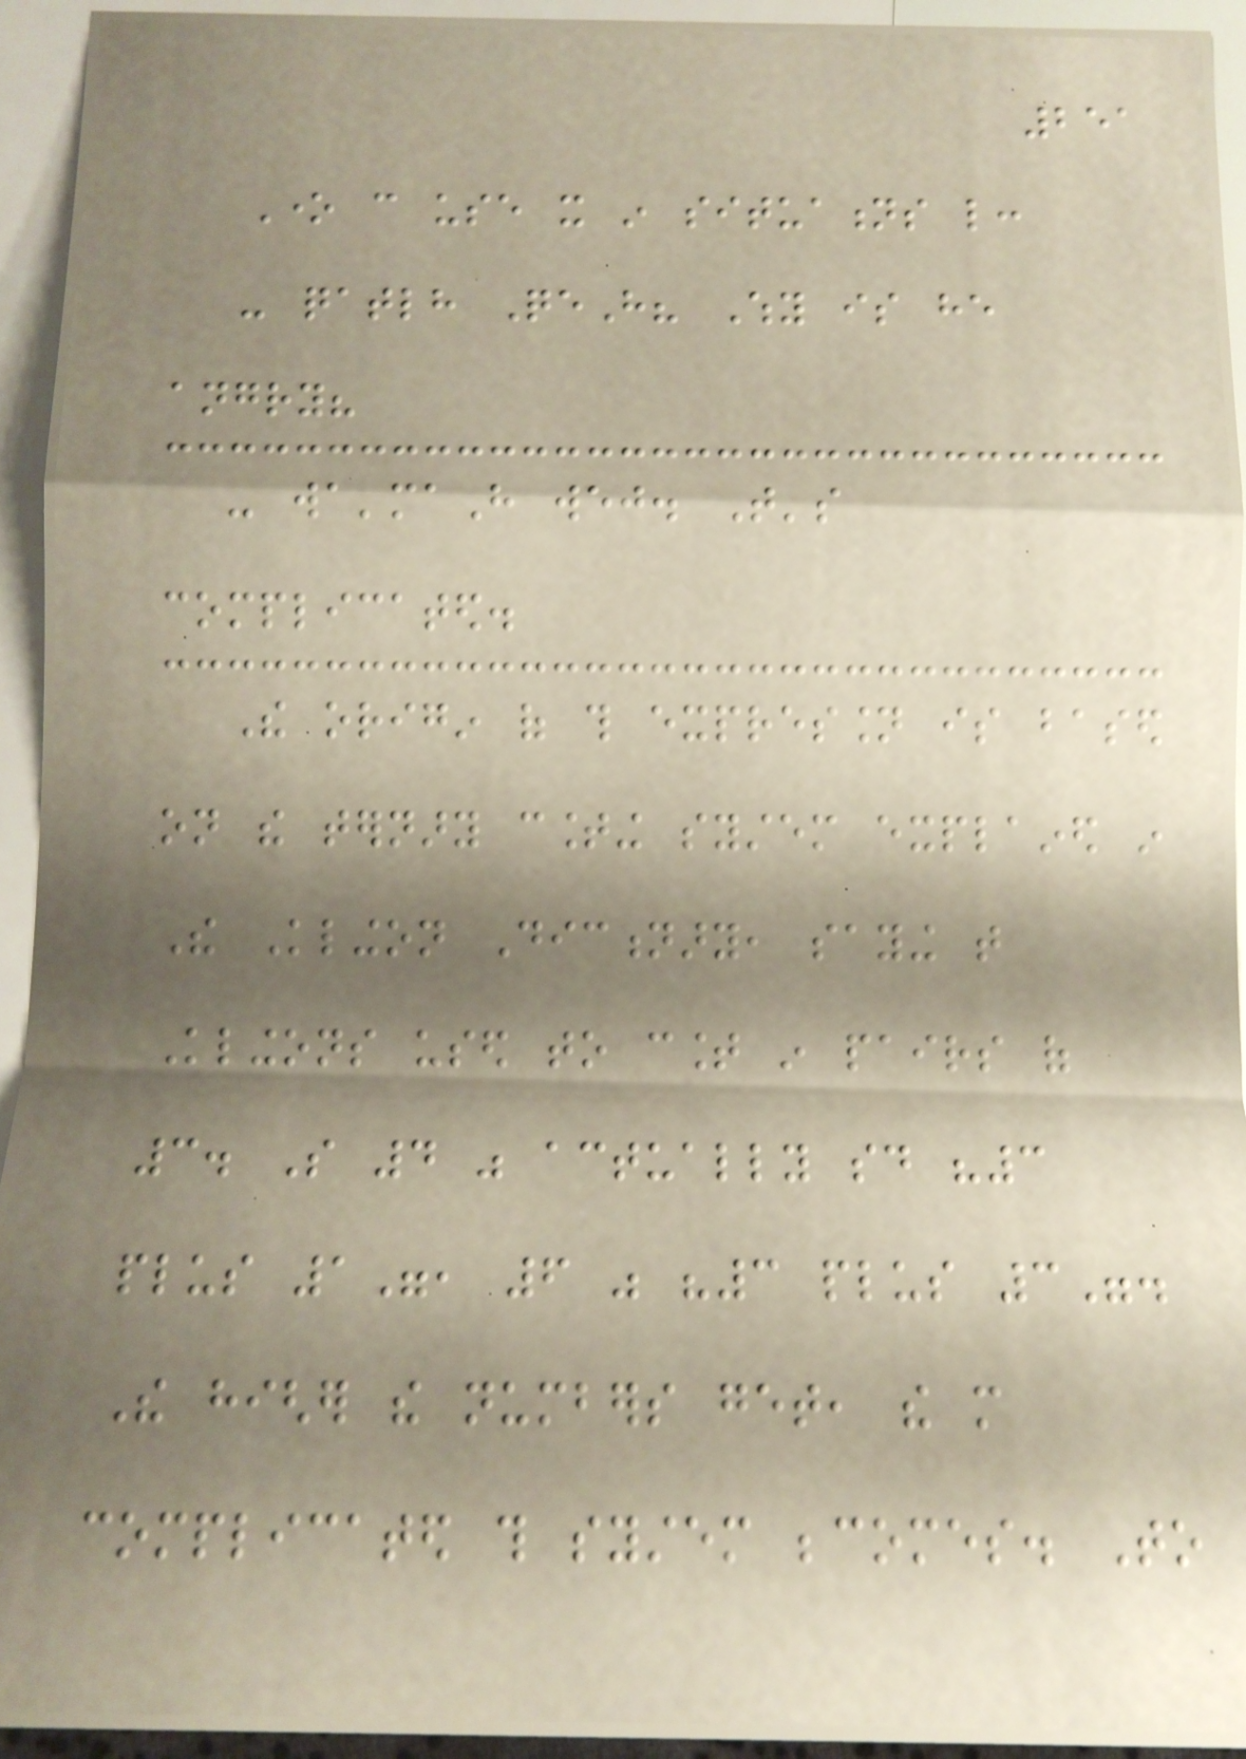251
One can use it in situations like:
- qatlh QeH? Why is he
angry?
- wa'maH wej. That's
complicated.
The origin of this expression is based
on the ternary counting system explained in
The Klingon Dictionary, saying that
Klingons used to count in pairs of
3. So 4 was actually said "3
plus 1", 6 was "3 plus 3".
The higher the numbers get, the more
complicated this system becomes. To
